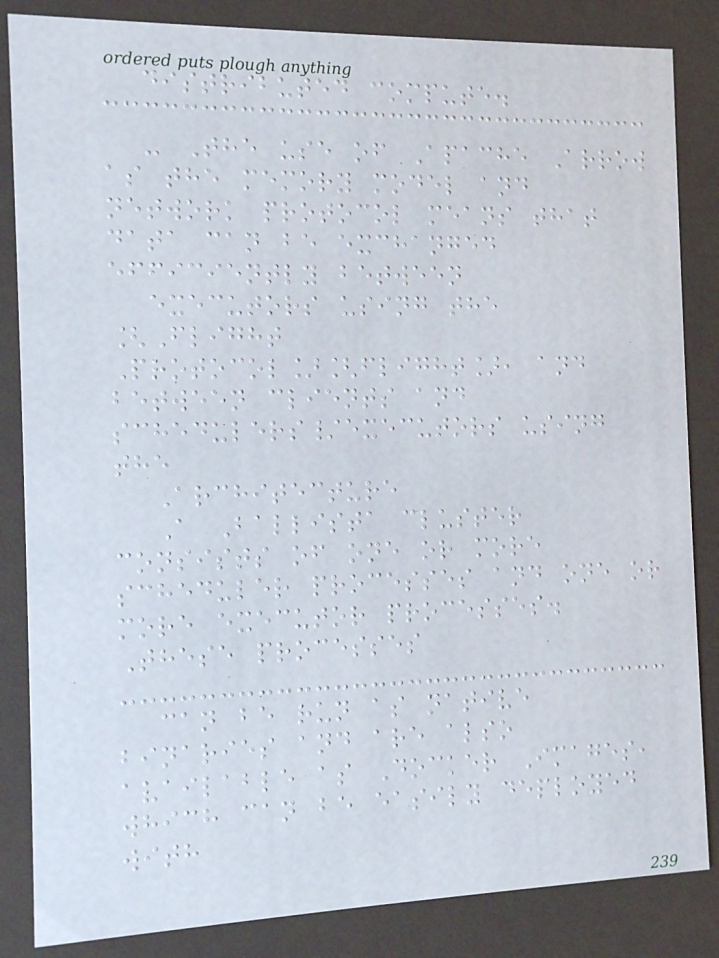distributed compute.
- The use of Apache Arrow
as the memory model and
network protocol means that
data can be exchanged
efficiently between
executors using the
[Flight
Protocol][flight], and
between clients and
schedulers/executors using
the
Architecture
A Ballista cluster
consists of one or more
scheduler processes and one or
more executor processes.
These processes
can be run as native
binaries and are also
available as Docker Images,
which can be easily deployed
with
